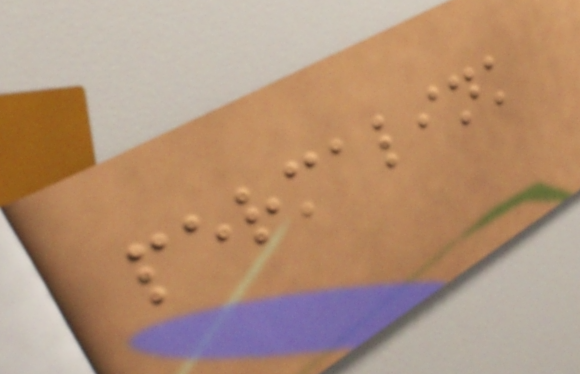permalink
